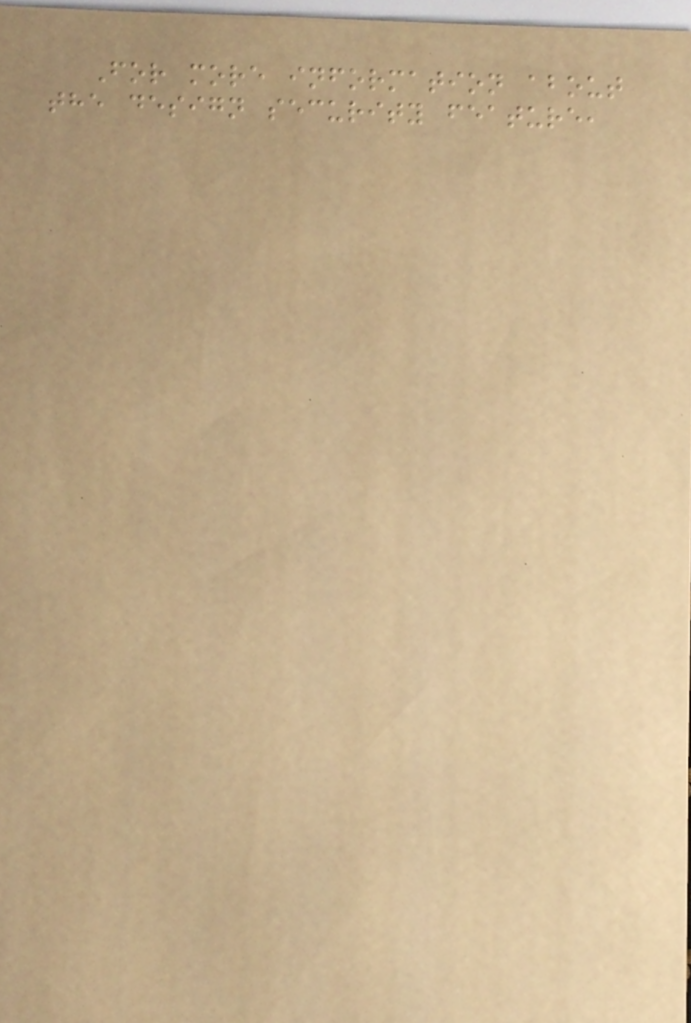For more information about
the design security feature,
